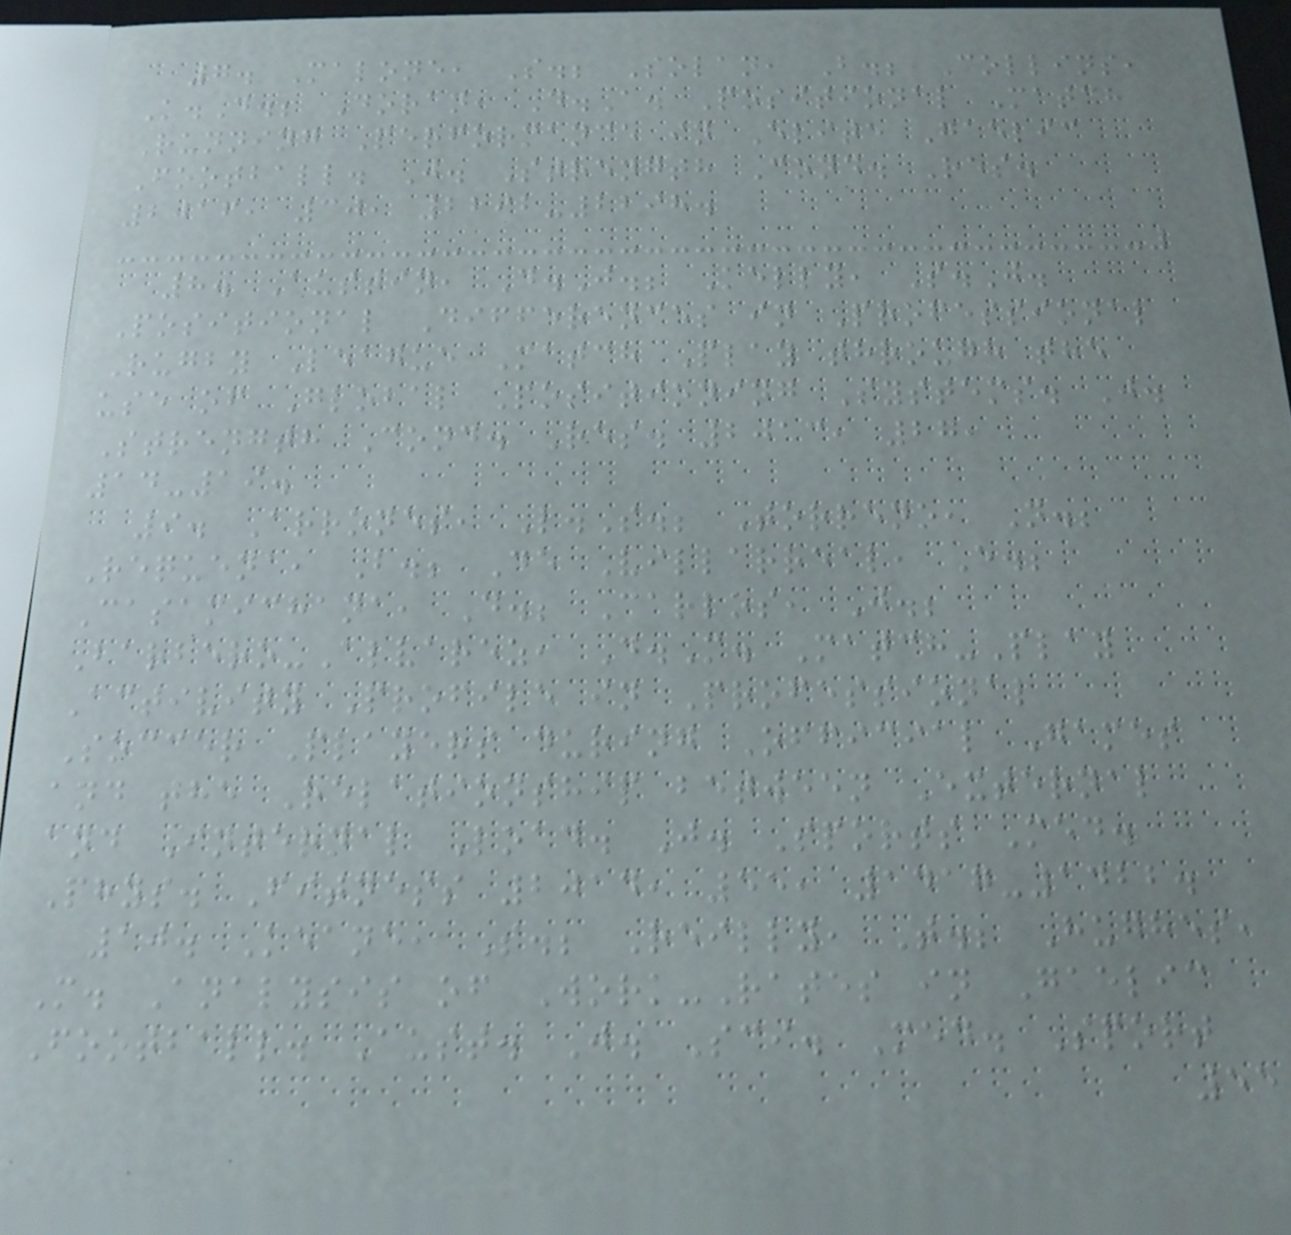7. Malone, S.; Solan, B.; Collins,
K.D.; Doran, D.A. Positional Match
Running Performance in Elite Gaelic
Football. J. Strength Cond. Res.
2016, 30, 2292-2298.
8. Austin, D.J.; Kelly, S.J.
Positional Differences in Professional
Rugby League Match Play through the
use of Global Positioning Systems. J.
Strength Cond. Res. 2013, 27,
14-19.
9. Arrones, L.S.; Torreno, N.;
Requena, B.; De Villarreal, E.;
Casamichana, D.; Carlos, J.;
Barbero-Alvarez, D.M. Match-Play
Activity Profile in Professional
Soccer Players during Official Games
and the Relationship between External
and Internal Load. J. Sports Med.
Phys. Fitness 2014, 55, 1417-1422.
10. Keane, S.; Reilly, T.; Hughes,
M. Analysis of Work-Rates in Gaelic
Football. Aust. J. Sci. Med. Sport
55
